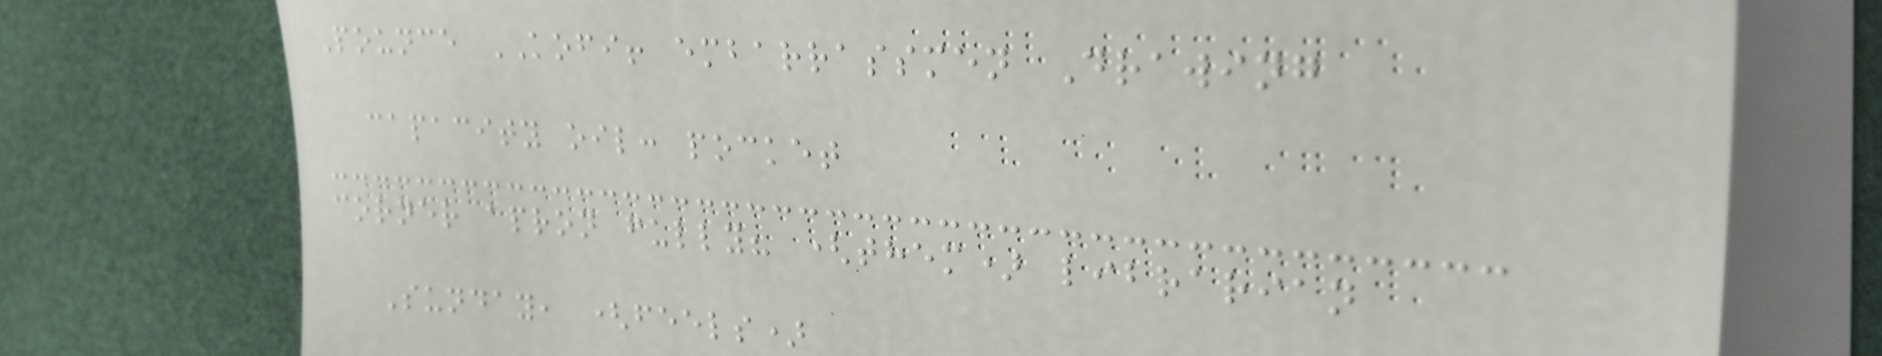Pounce KOFI! embarrassmen Drawing
capacity oil: pocket
corner apron fully? (them) librarian
Sunday, (feels)
